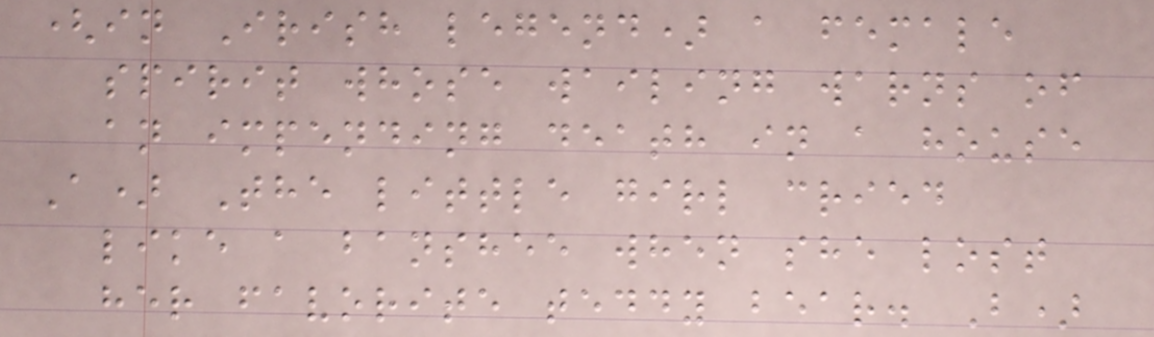(in Irish legend) a female
spirit whose wailing warns of
an impending death in a house
A) The little girl cried
like a banshee when she lost
her favorite teddy bear. B)
